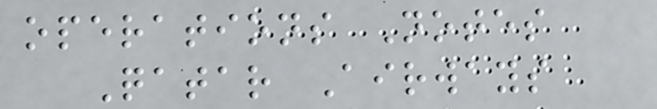operations Notes
Qatar Airways
